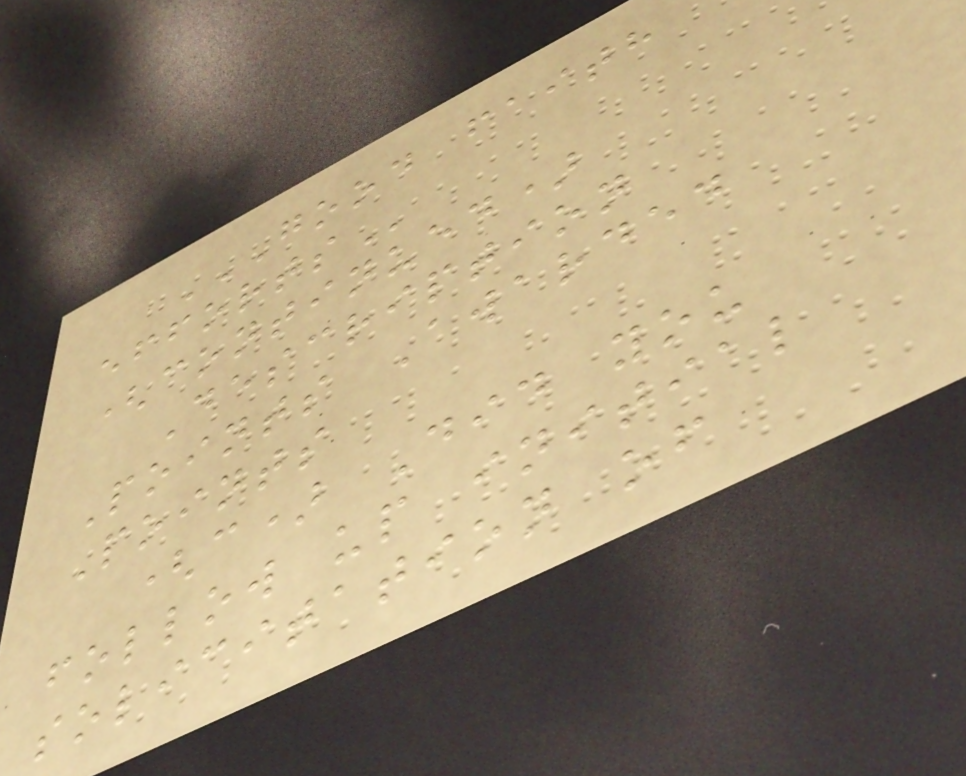GOOD FAITH
EFFORTS
(continued)
Description
Points Awarded
Points
(c) Did you
follow up initial
solicitation of
